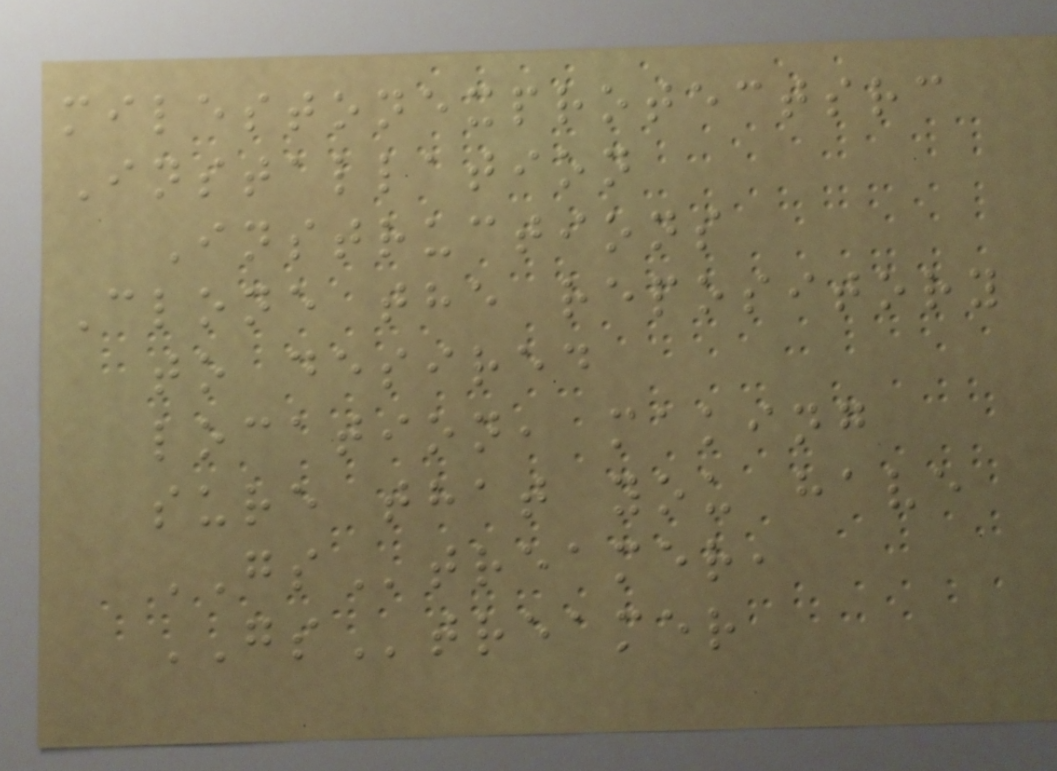milestonexprotectsrc
Installation
Instructions
Clone the repository
to desired
location, making
sure that you have
GStreamer,
GStreamer
